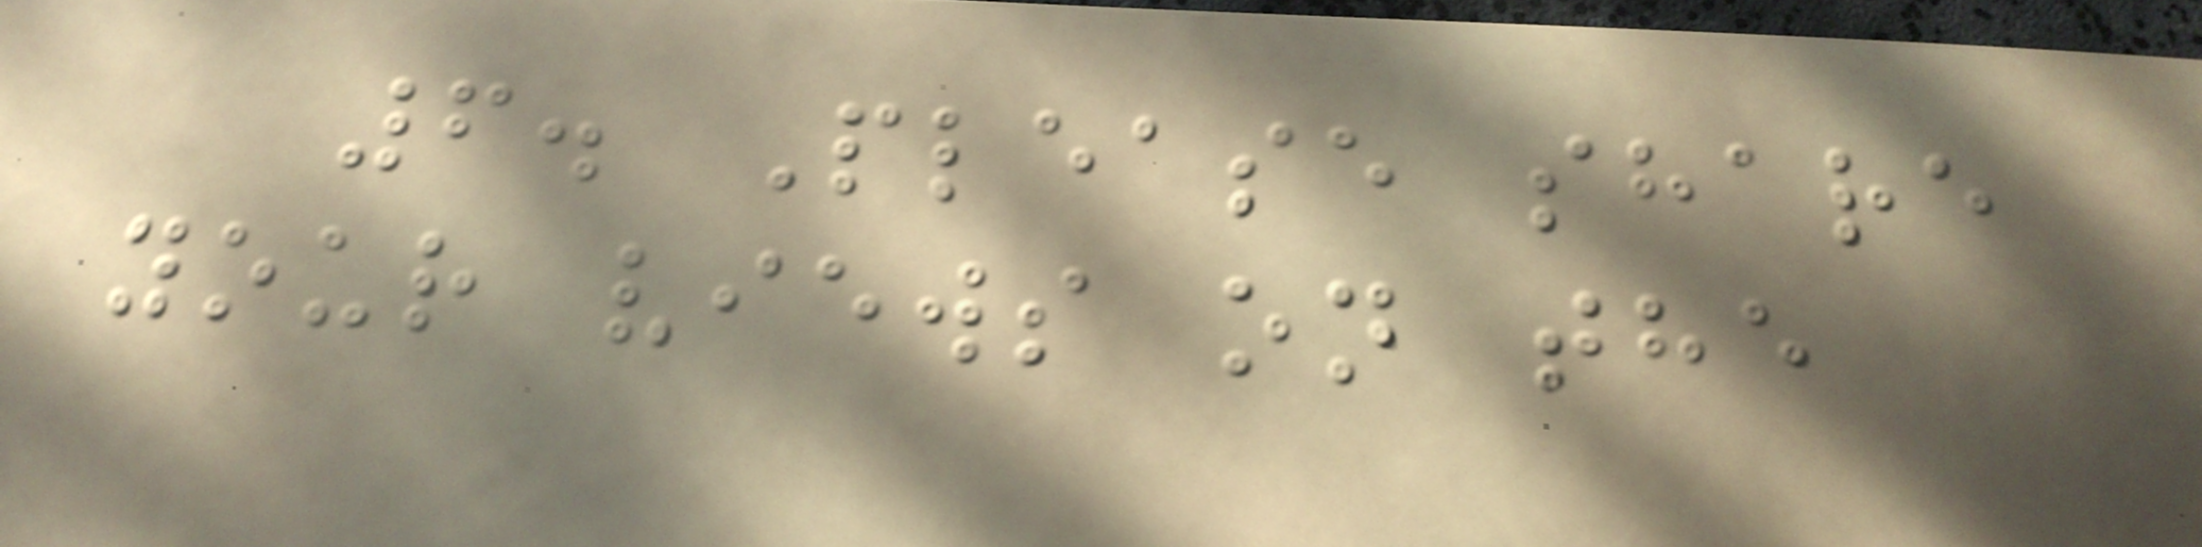6. Please share
your views on the
